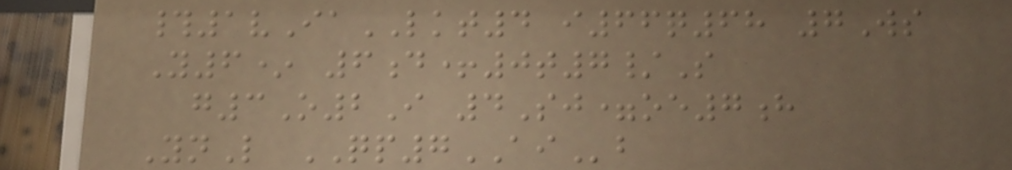#1vIaLKT4 i66q68 7Ws
Y6* 6d+0t7/S
g3O2I 4Sj=oe7h
YnL QP7AIb
